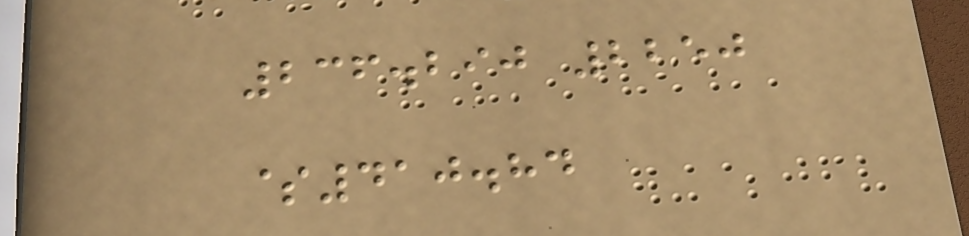236.290 2250
$410.84
